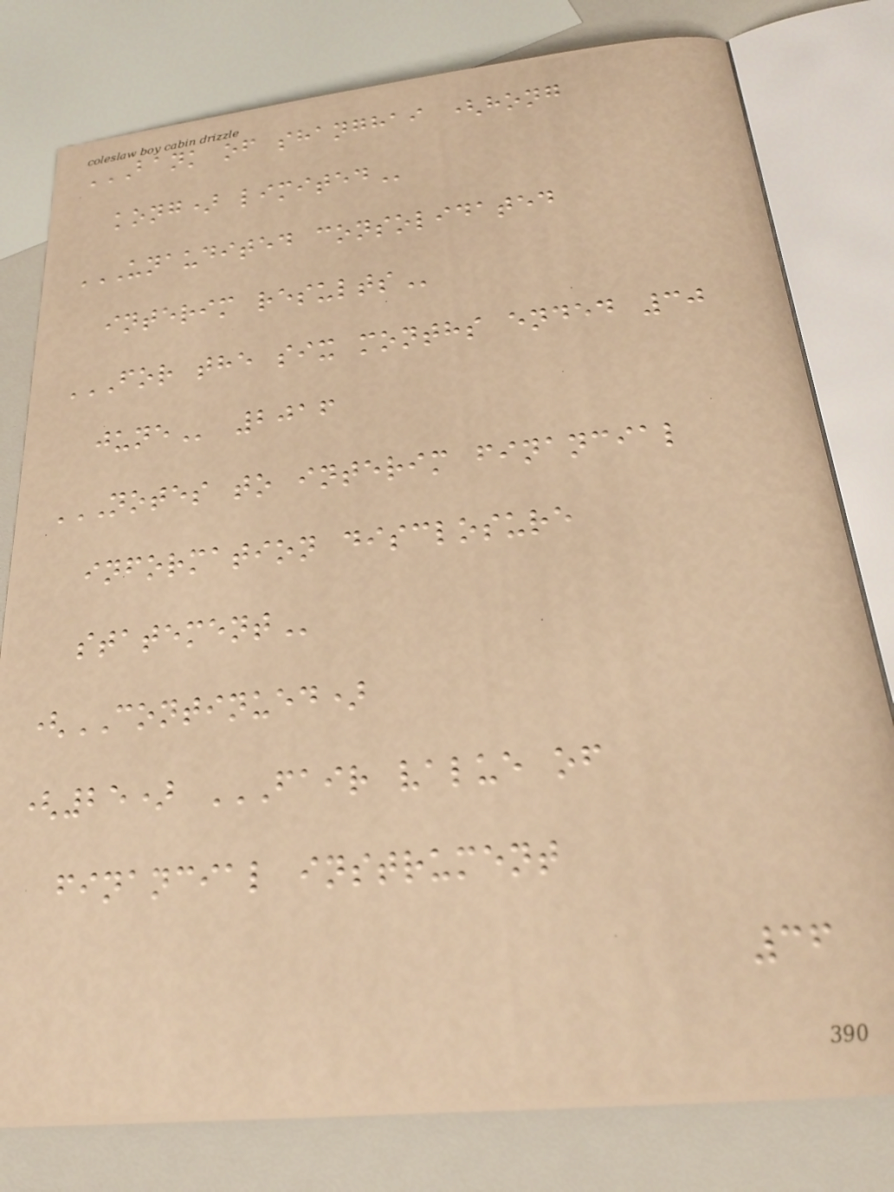BANK OF SHANGHAI (HONG
KONG) LIMITED
UNAUDITED CONSOLIDATED
INTERIM RESULTS
FOR THE SIX MONTHS ENDED 30
JUNE 2016
NOTES TO INTERIM FINANCIAL
INFORMATION DISCLOSURE
STATEMENT
(CONTINUED)
(25) FAIR VALUE OF
FINANCIAL INSTRUMENT
36
